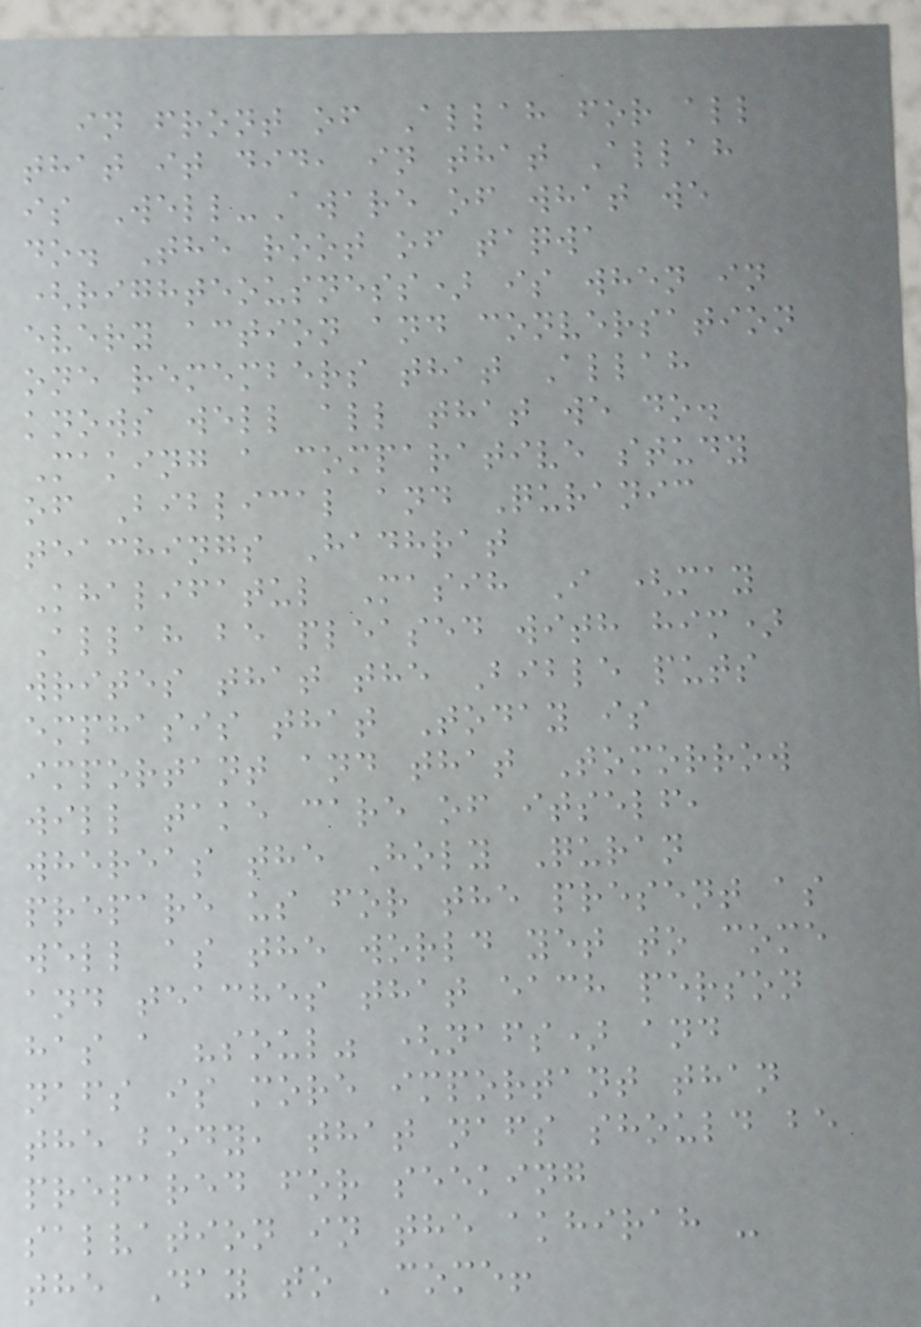in front of Allah for all
that it did, in that Allah
is Well-Aware of what we
do. The root of taqwa
(righteousness) is when in
every action and conversation
one remembers that Allah
knows well all that we do.
Making a comparative study
of Biblical and Quranic
teachings Hadhrat
Khalifatul Masih I (may
Allah be pleased with him)
writes that the Bible puts
emphasis that Today is
important and that Tomorrow
will take care of itself,
whereas the Holy Quran
prepare us for the present as
well as the world yet to come
and teaches that each person
has a "soul" (nafs) and
nafs is more important than
the body, that nafs should be
prepared for seeking
salvation in the akhirah -
the Day to Come!
